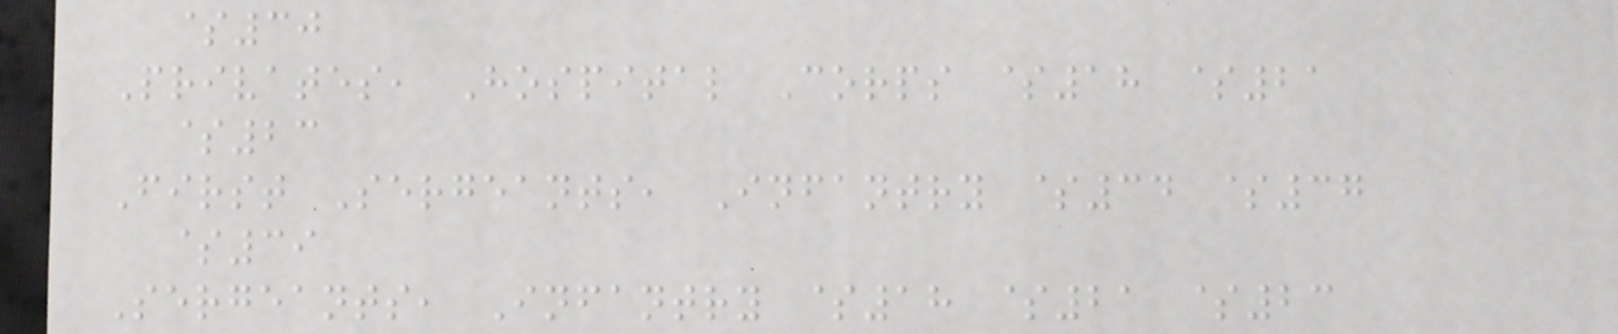$30
Privates, Hospital Corps $18 $21
$23
First Sergeants, Infantry $34 $37
$39
Sergeants, Infantry $18 $21 $23
